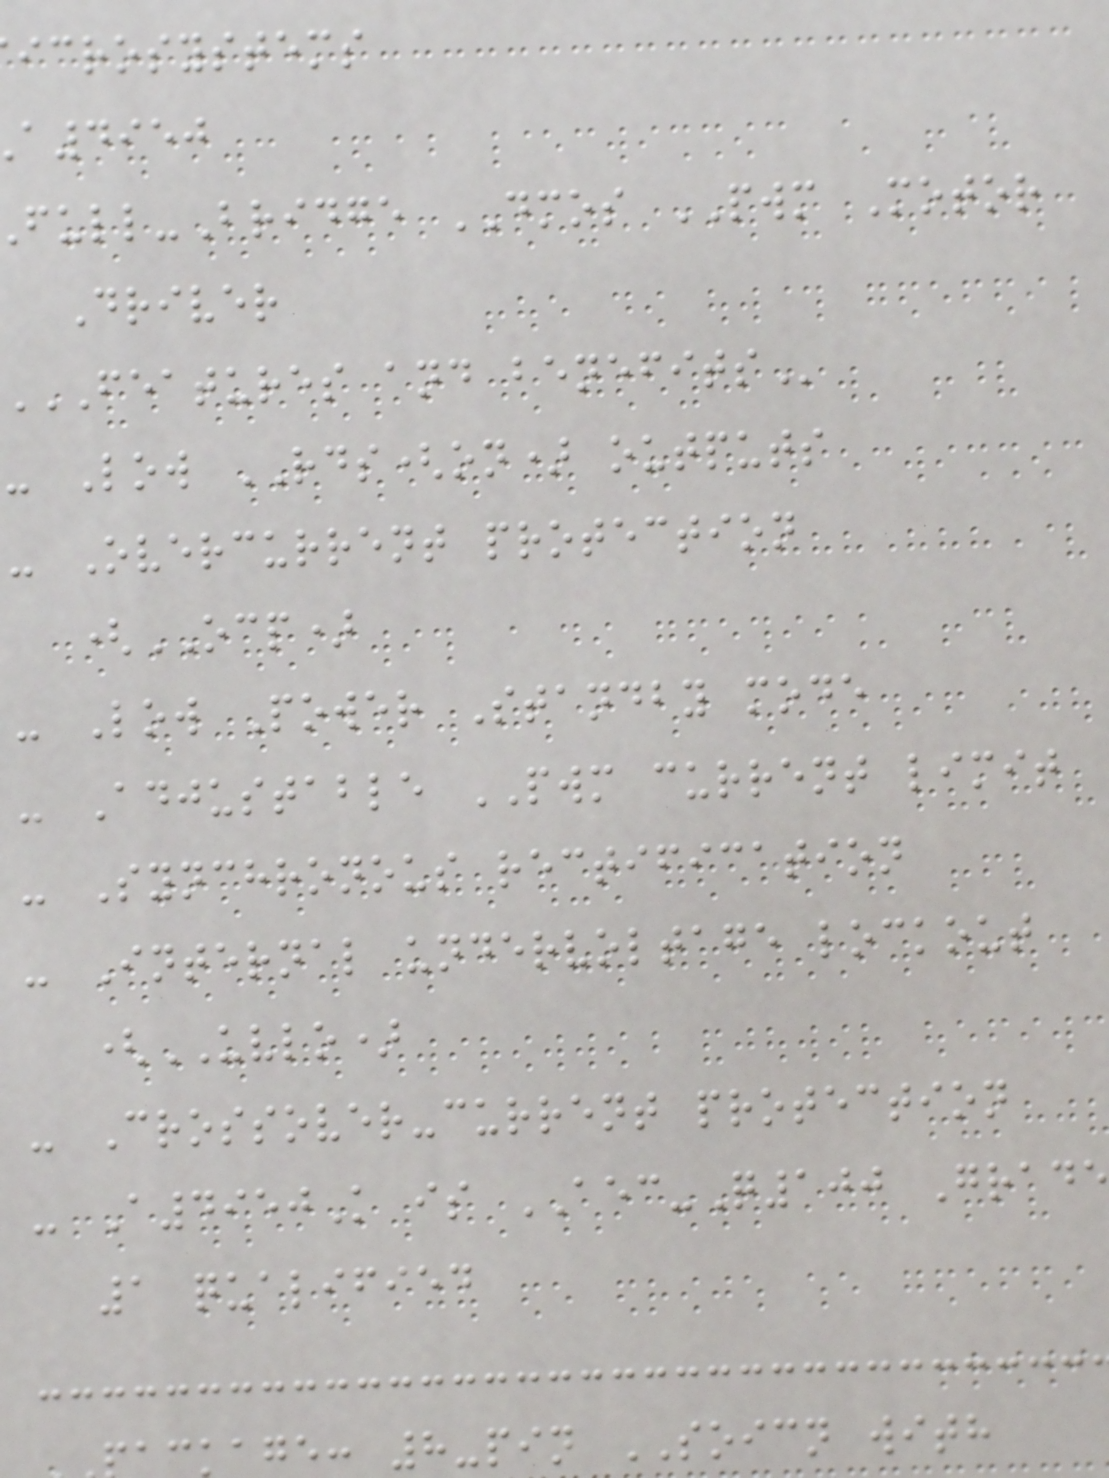icrosystems
a4950
ull-Bridge DMOS PWM Motor
Driver
FEATURES AND BENEFITS
- Low RDS(on) outputs
- Overcurrent protection
(OCP)
- Low Power Standby mode
- Adjustable PWM current limit
- Synchronous rectification
- Internal undervoltage lockout
(UVLO)
- Crossover-current protection
- A4950K is AEC-Q100 Grade
1 qualified
kage: 8-pin SOICN with
